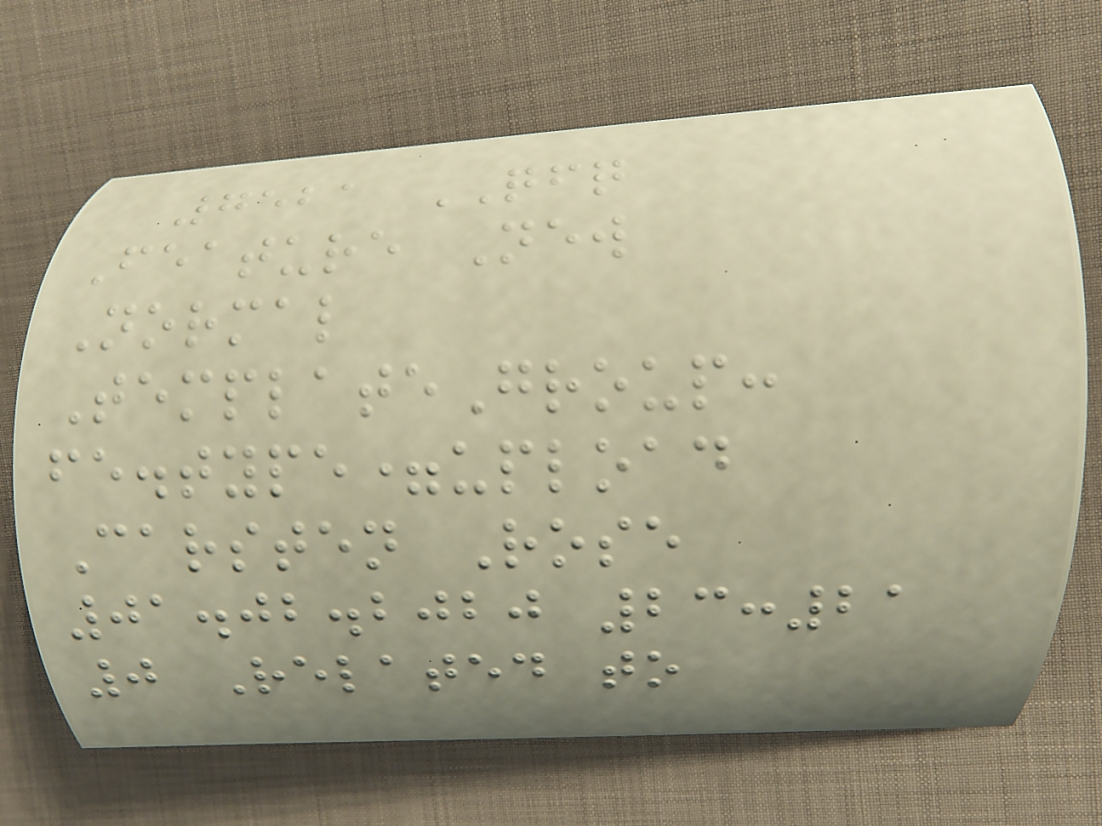7521 QFQ
Feature New
Normal
TemplateGroup:
fe.type=upload
Carsten Rose
01.02.2020 23:21
0 Related to
